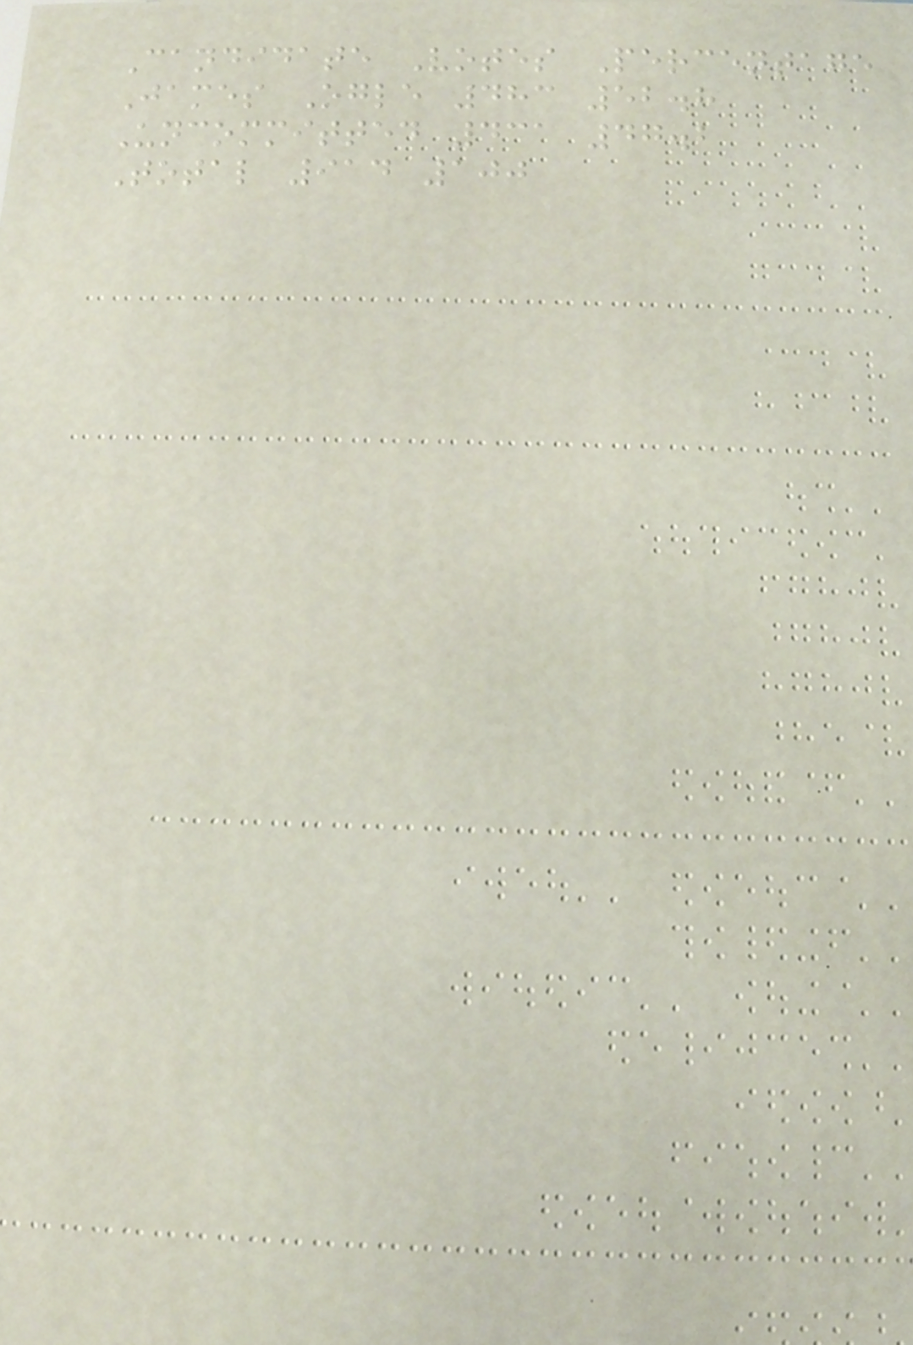Candidate Votes Percentage
James Ogle 483 52.8
Uncommitted 431 47.2
Total 914 100
